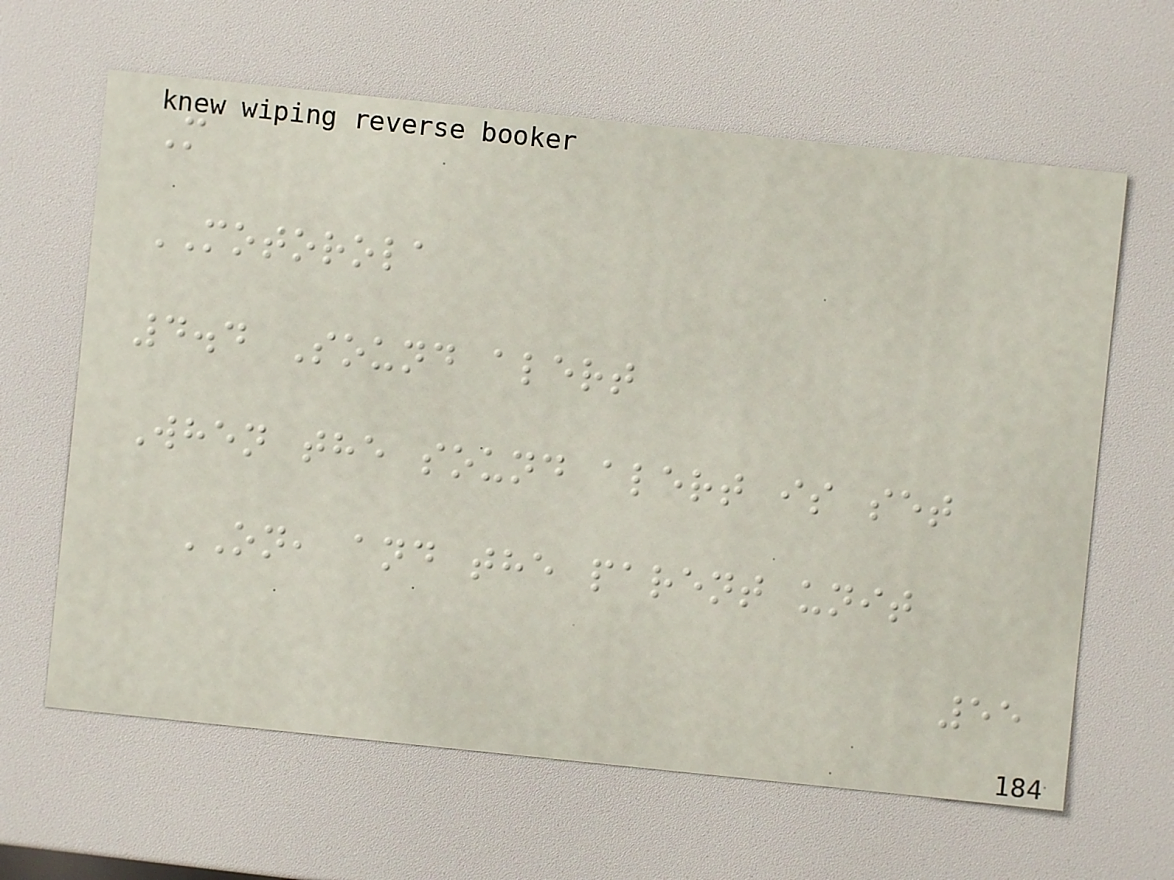M
MOTOROLA
4.4 Sound alert
When the sound alert is set
ON, and the parent unit
55
